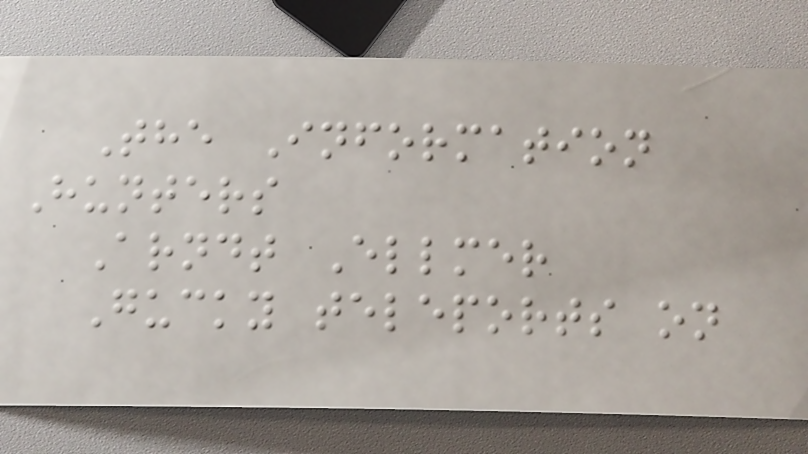The Information
Hunters
Arndt Ellmer
Gucky teleports on
